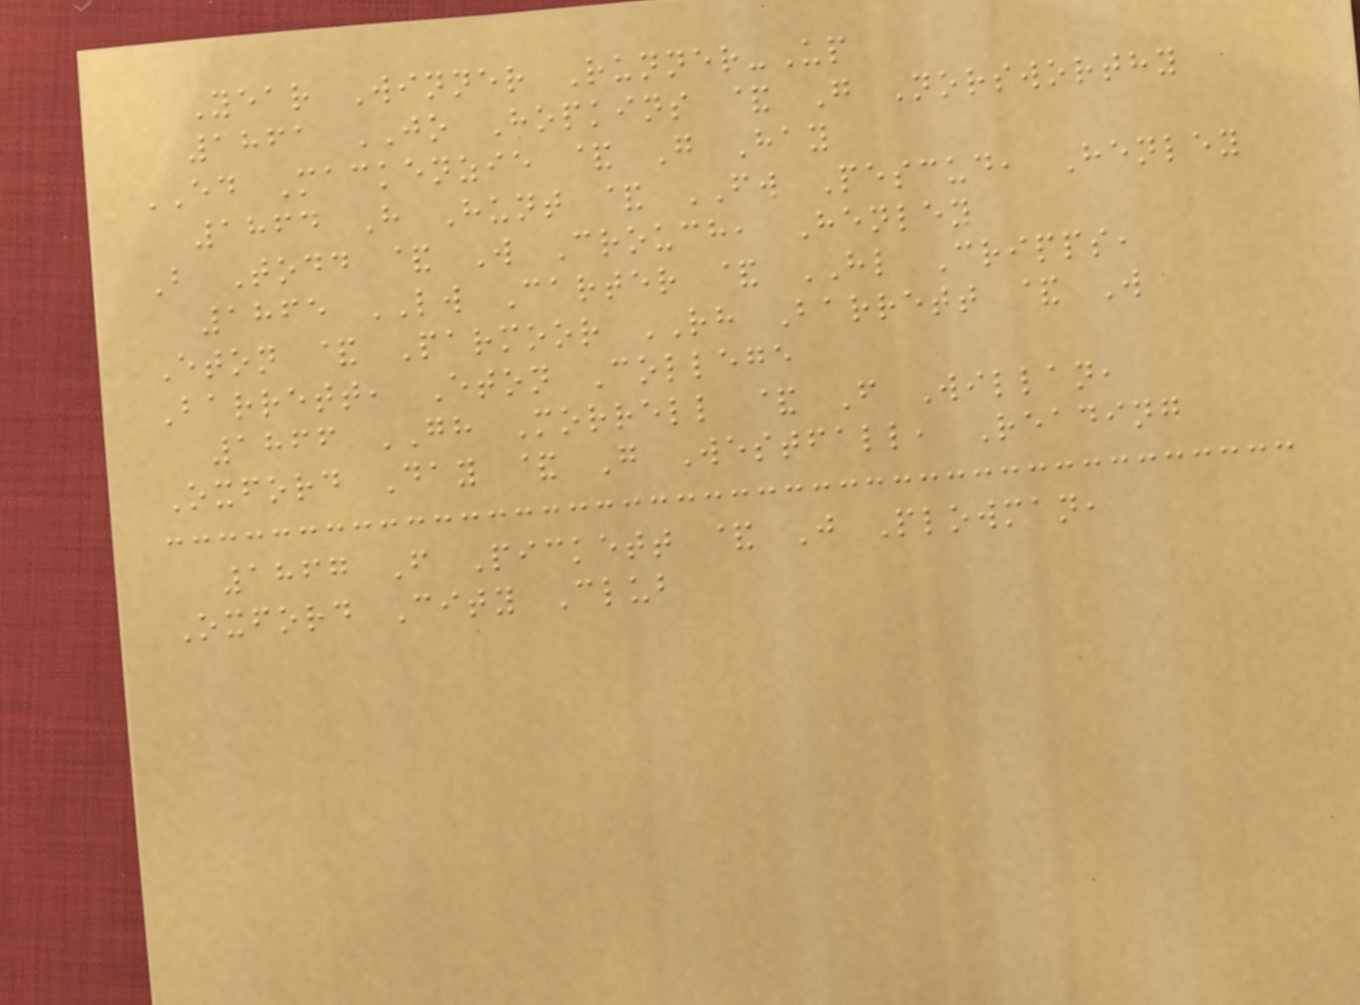Year Winner Runner-Up
1861 JO Hopkins & G Norsworthy
ED Mackenzie & G Hay
1864 H Hunt & FW Pescud, Henley
B Todd & W Crouch, Henley
1865 LW Carter & HL Cripps,
Eton & Parmoor RH Barrett & W
Barrett, Eton College
1866 GH Morrell & F Willan,
Oxford Day & G Westfall, Reading
1867 F Pickett & J Plowman,
Oxford City Club
